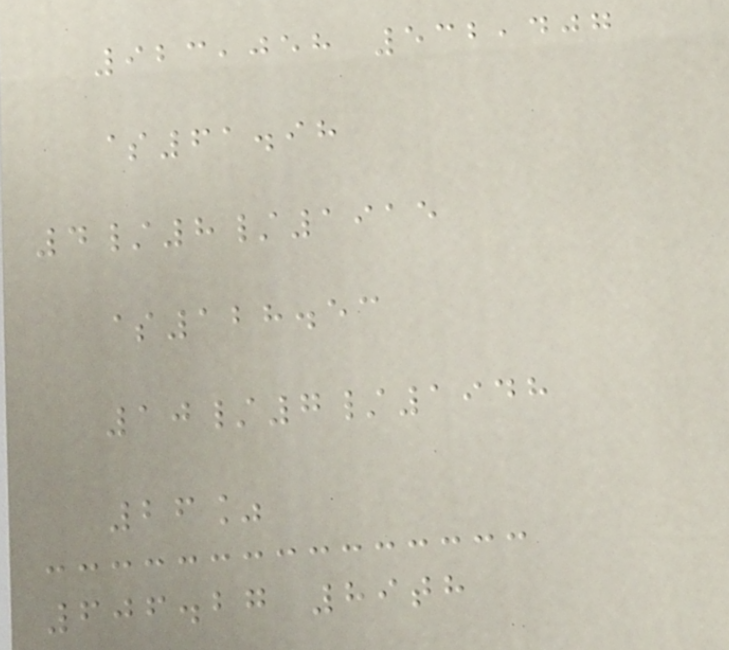923,058 532,407
$61.98
4/8/1915
$128.53
10/7/1948
26%
606.27 89th
